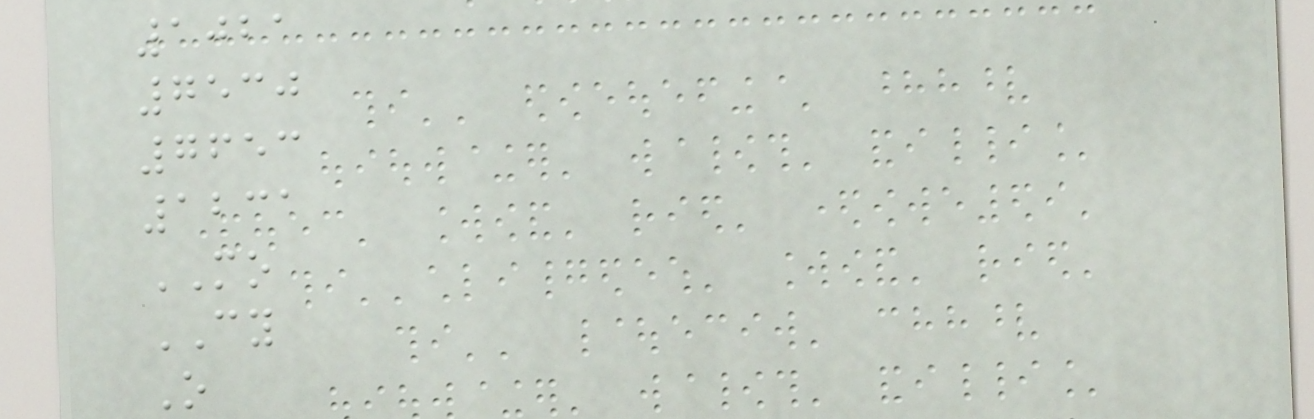1021
7530
7653
1231
MO
CY
O
